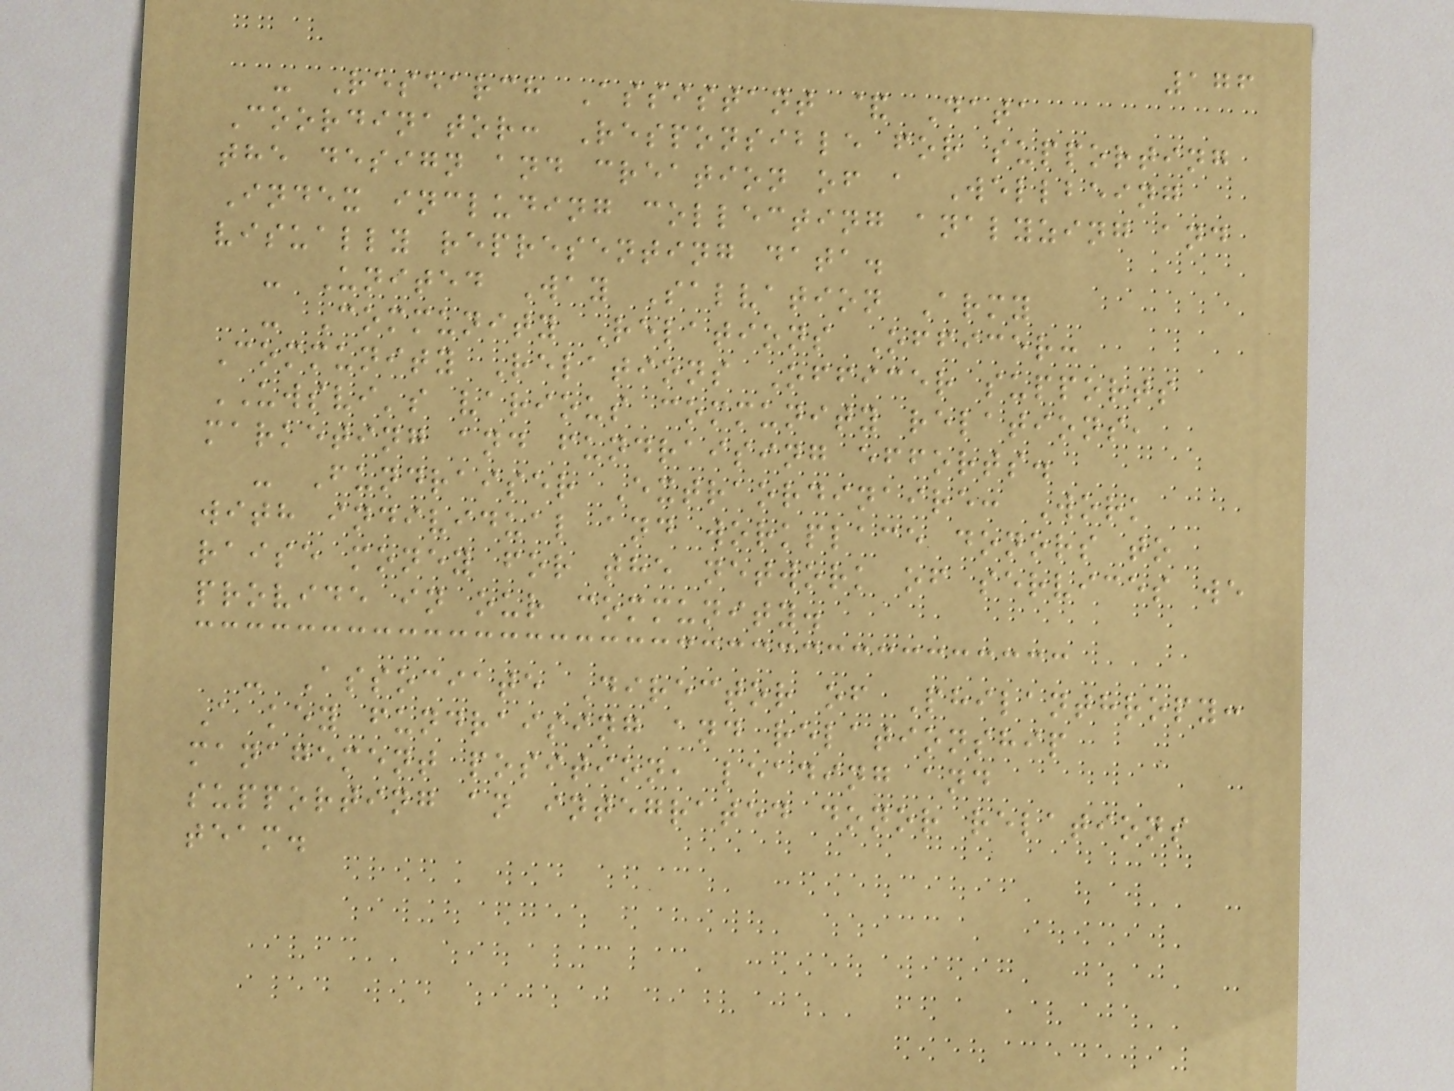176
- Research Assistant & Data
Coordinator: Responsible for supporting
the design and creation of a Wellbeing
Index including collecting analyzing and
visually representing data.
- United Way Salvation Army
- Community Relations Officer:
Community Relations Officer supports
UWSVI's various community relations,
marketing and fundraising efforts.
- Fundraiser Extraordinaire: Work
with individual and workplace donors to
raise money for the network of services we
provide in our community.
- Associate Director of Philanthropy:
A key fundraising and relationship
management position, leading and
supporting an integrated donor relations
team.
